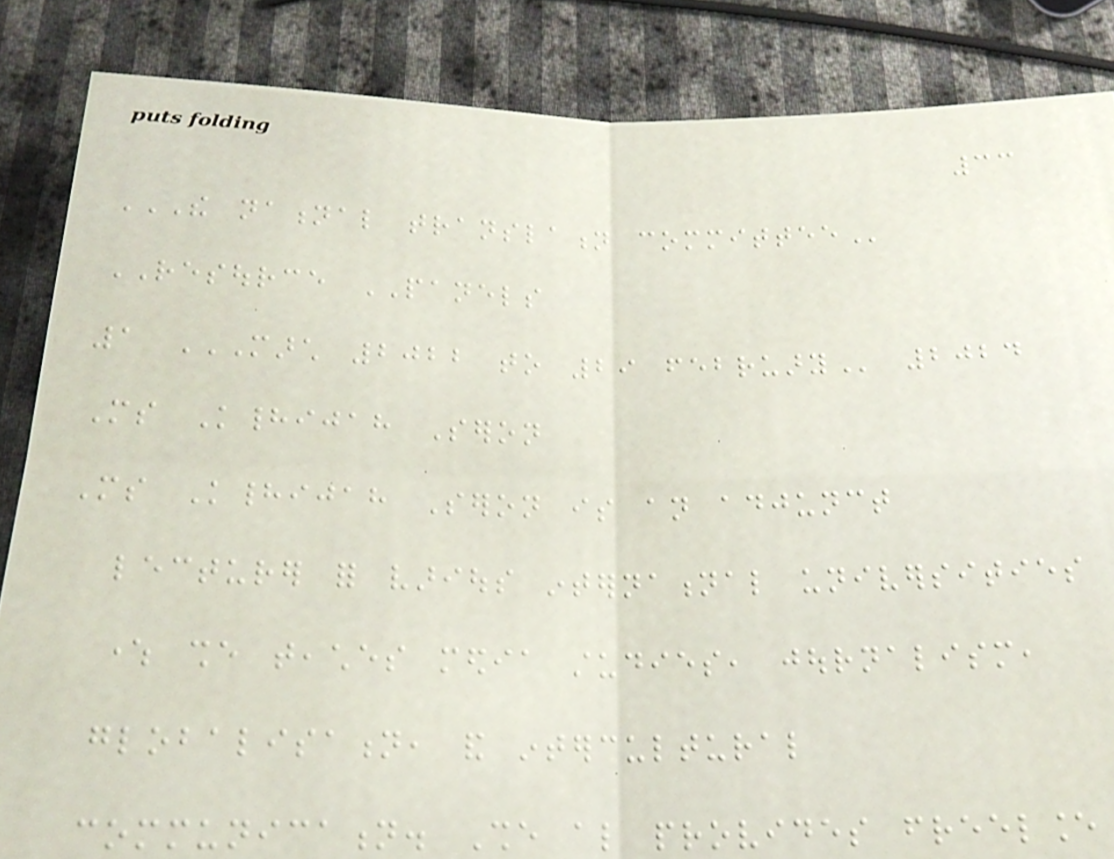33
THE NATIONAL TRANSLATION COMMITTEE
RESOURCE PANELS
1 MARCH 2022 TO 29 FEBRUARY 2024
Ms Khadijah Seron
Ms Khadijah Seron is an adjunct
lecturer for various international universities
where she teaches media studies, journalism,
globalisation, and intercultural
communication. She also provides freelance
